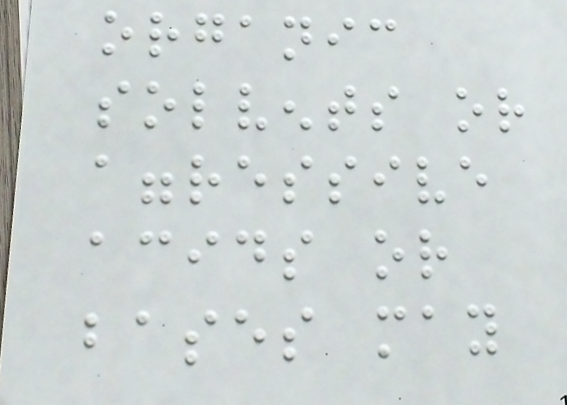organic
solvents or
aggressive
acids or
bases may
